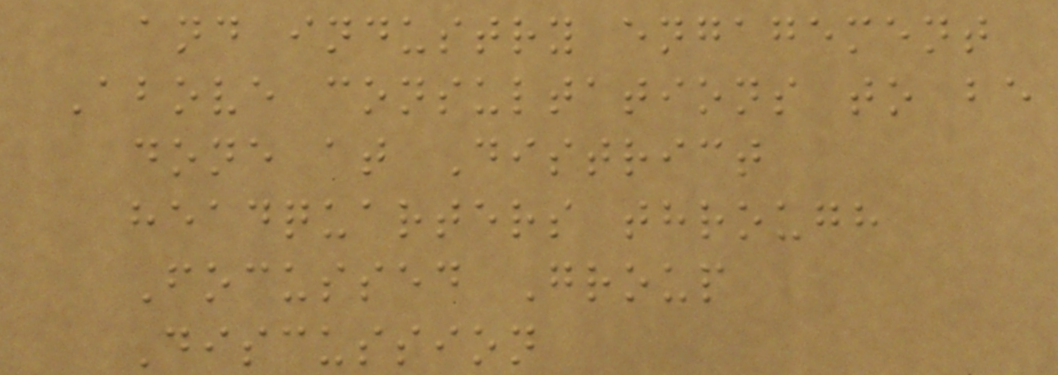and industry engagement
Above consultations to be
done at District
headquarters through
Focussed Group
Discussion
